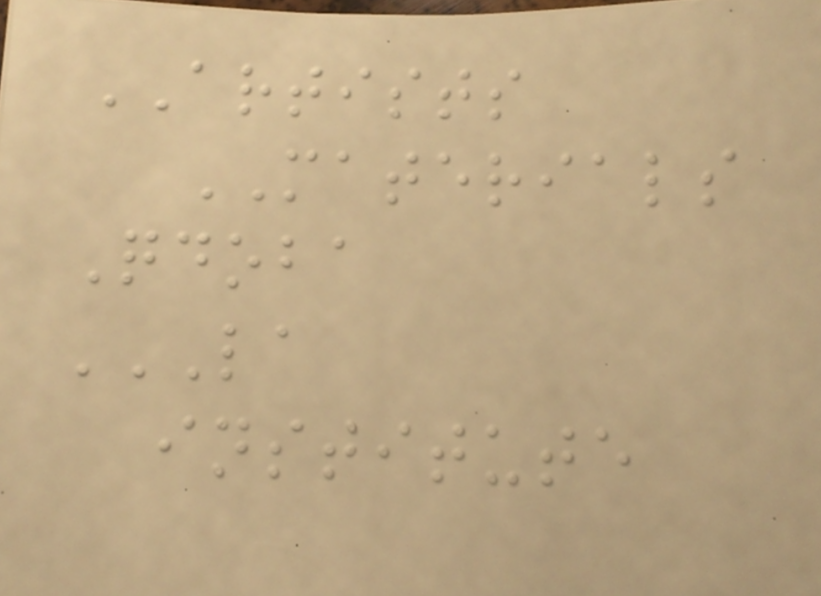ARTISTS
MATERIALS
Qdoba
LA
INSTITUTE
